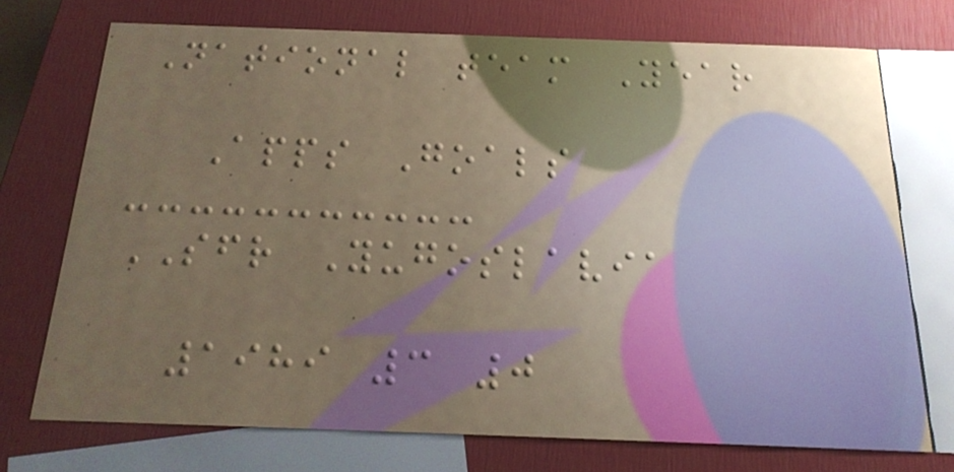National team Year
Apps Goals
SFR Yugoslavia
1989 3 0
